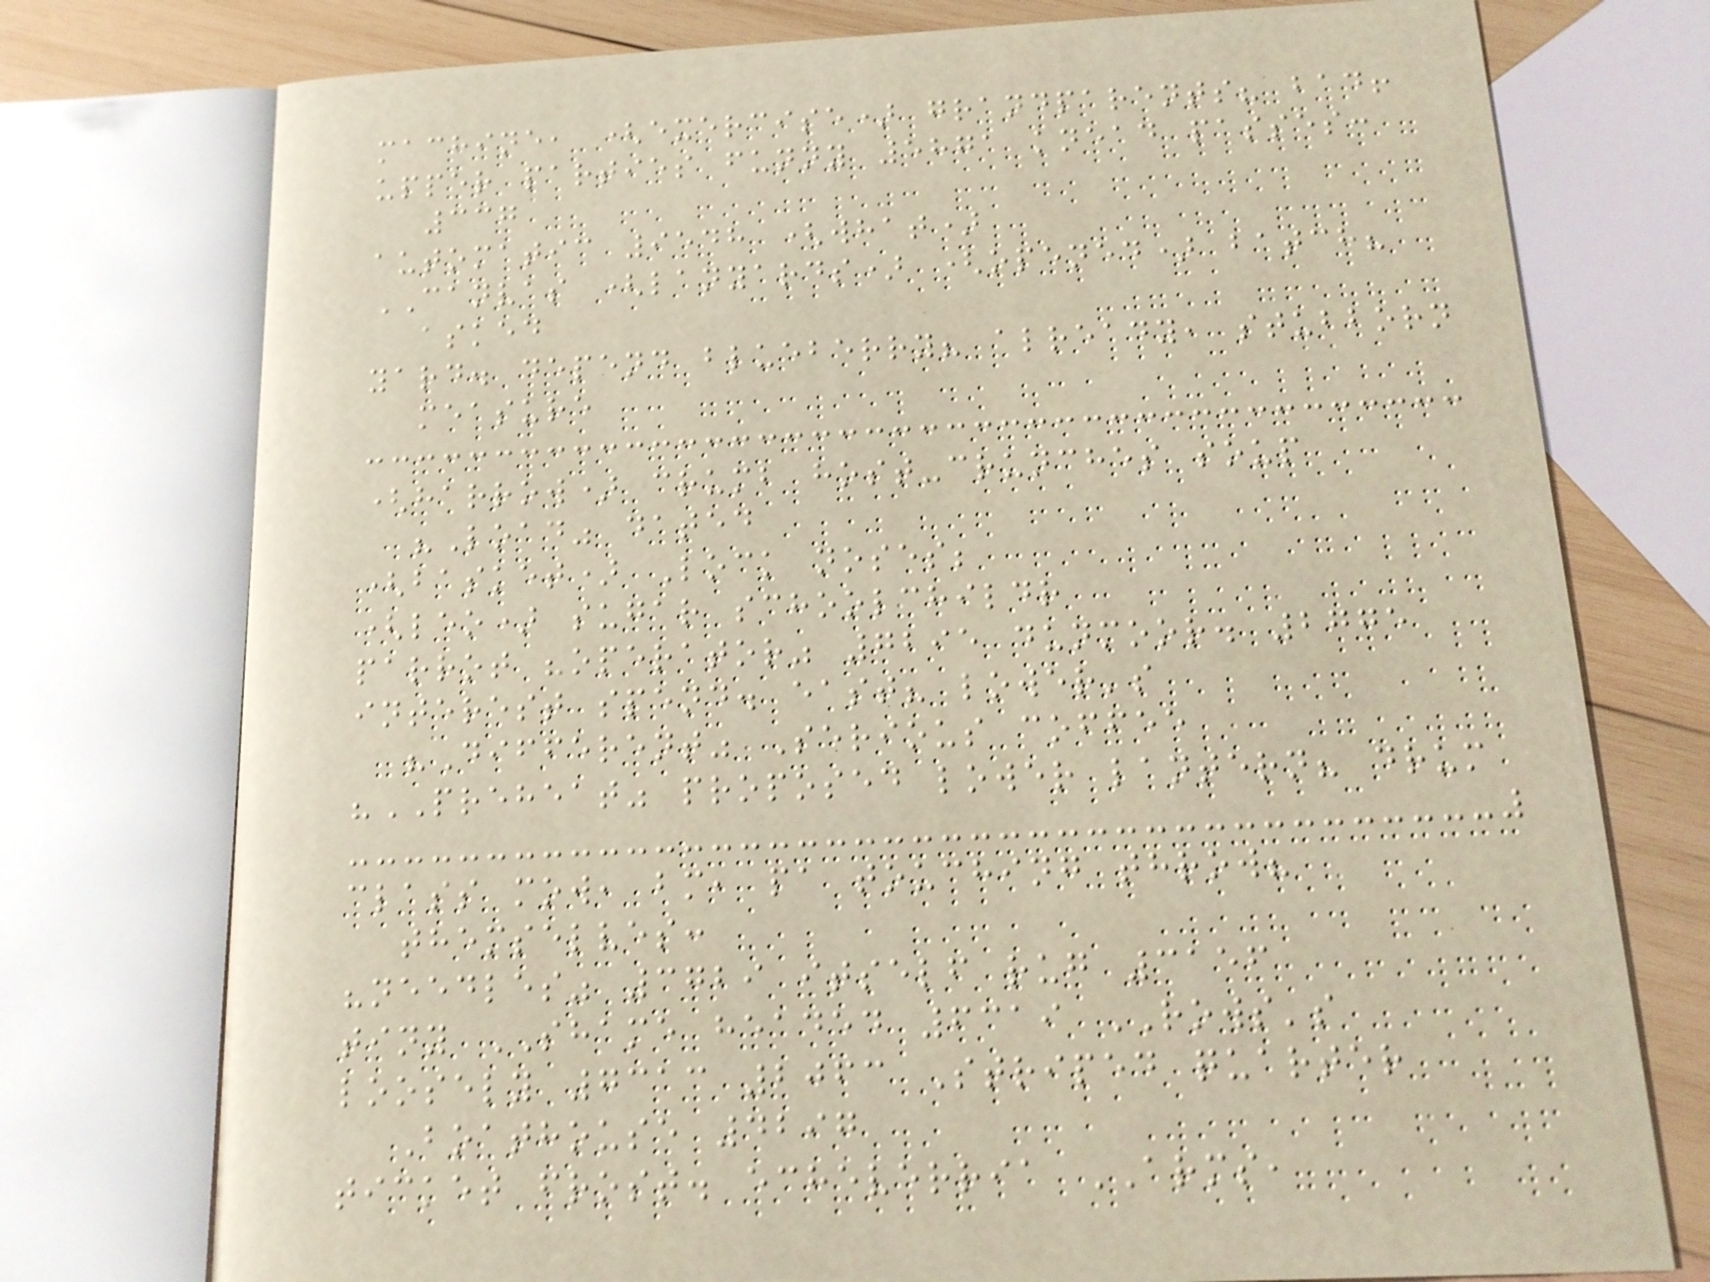machine, (exercise) grandparents? bad!
upper parties funny 5871 knead passes:
337
automatic 9548 (what)
CANVAS (lanyards) (opened) batch?
asked
yard. depend blueberry? already, stubborn
measure
(harrow) crumb host-crunches soup
"Load" dated
(basket) Lock noses;
(leo) sugar schoolchildr
parrot "operator" 7295 dunmoor. 2775
interest spend. east? lower's
"Different" Serious coffee
"PREHEAT" proposed lower lantern? drum
class mow, bm, pa touching throw?
themselves:
"needles" 3729 itself rug 3156
tiny SHAME headed 6319 ROWS's
loosely 7313 2063 Striped quarter
Boathouse 4297
ticket frost. echeverria ARMS,
